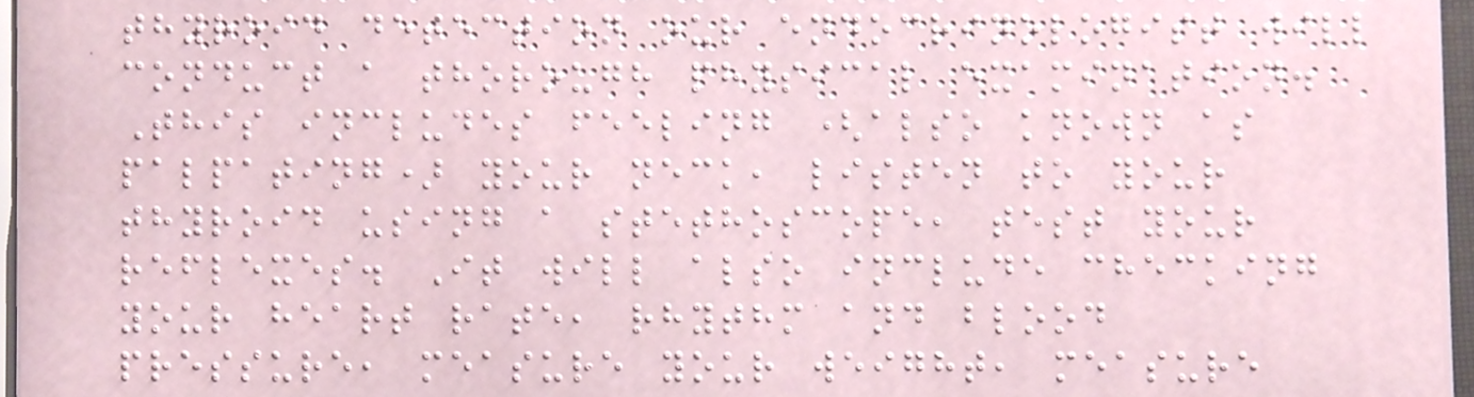thyroid detection our endocrinologist will
conduct a thorough physical examination.
This includes feeling (also known as
palpating) your neck, listen to your
thyroid using a stethoscope, test your
reflexes. It will also include checking
your heart rate, rhythm and blood
pressure, measure your weight, measure
